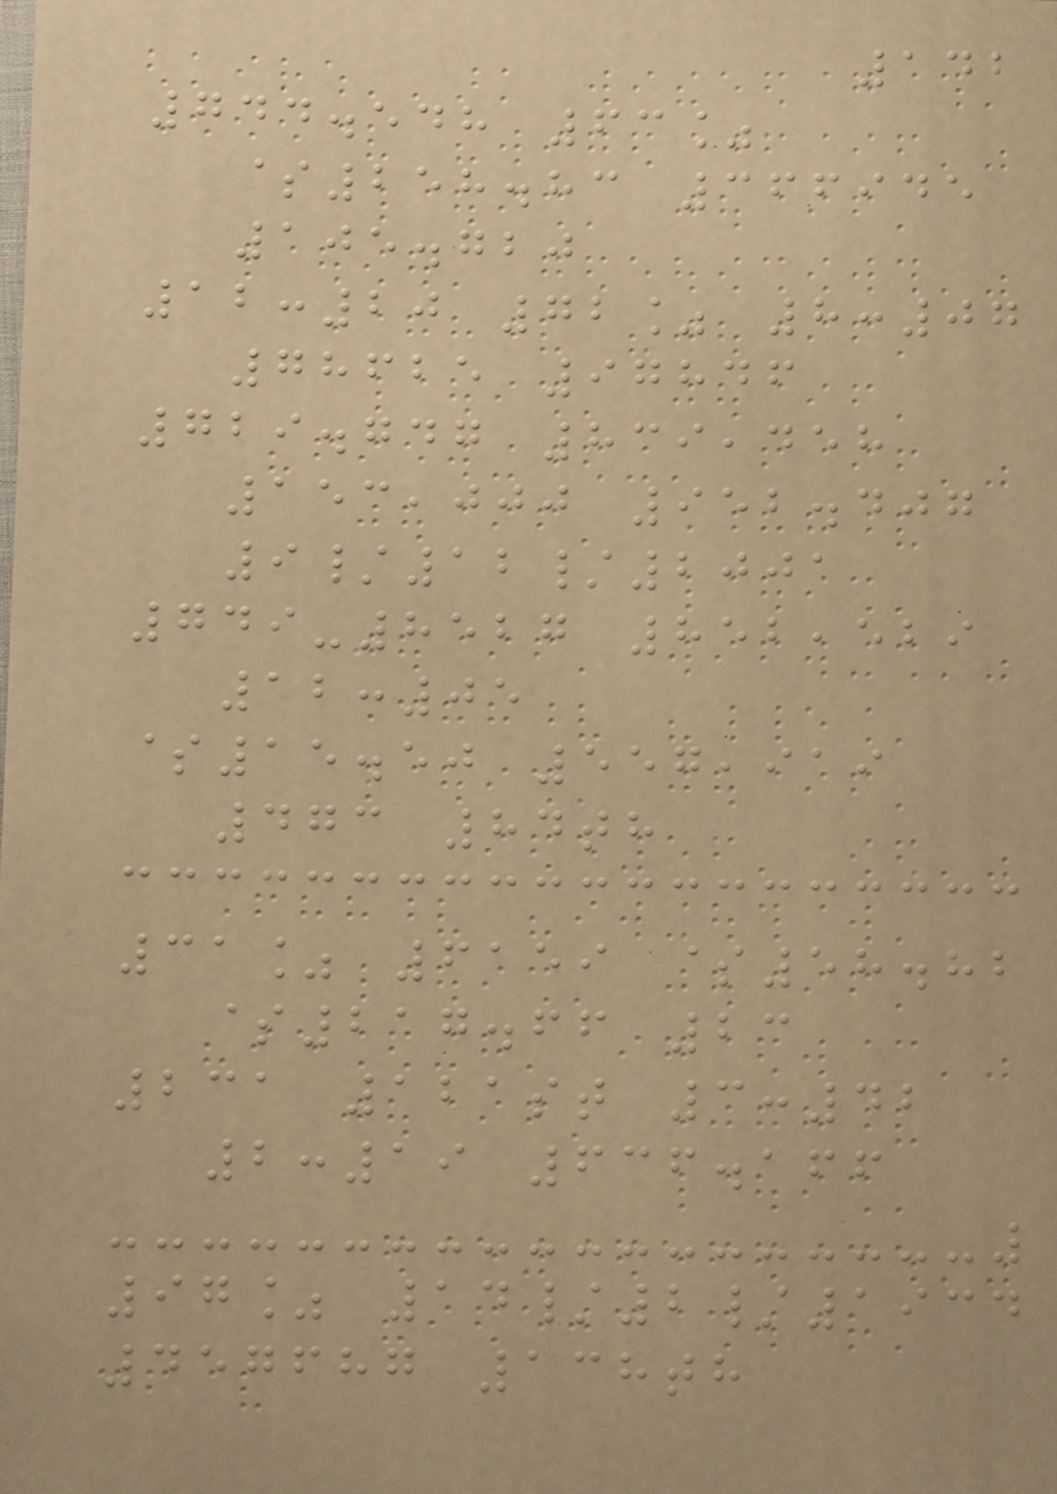142
744.548 63%
$258.83 366945
105.720
12:20 72% 8:07
78625 97846
729.747 839,458
153,000 952.407
9/12/2001
749-8527 852,529
12:05
$15.50 557,919
473 84th
31% 6159 $58.82
$217.66 23
231 121st 3:42
2:19 636.166
97% 14/2/1934
457687 138th
